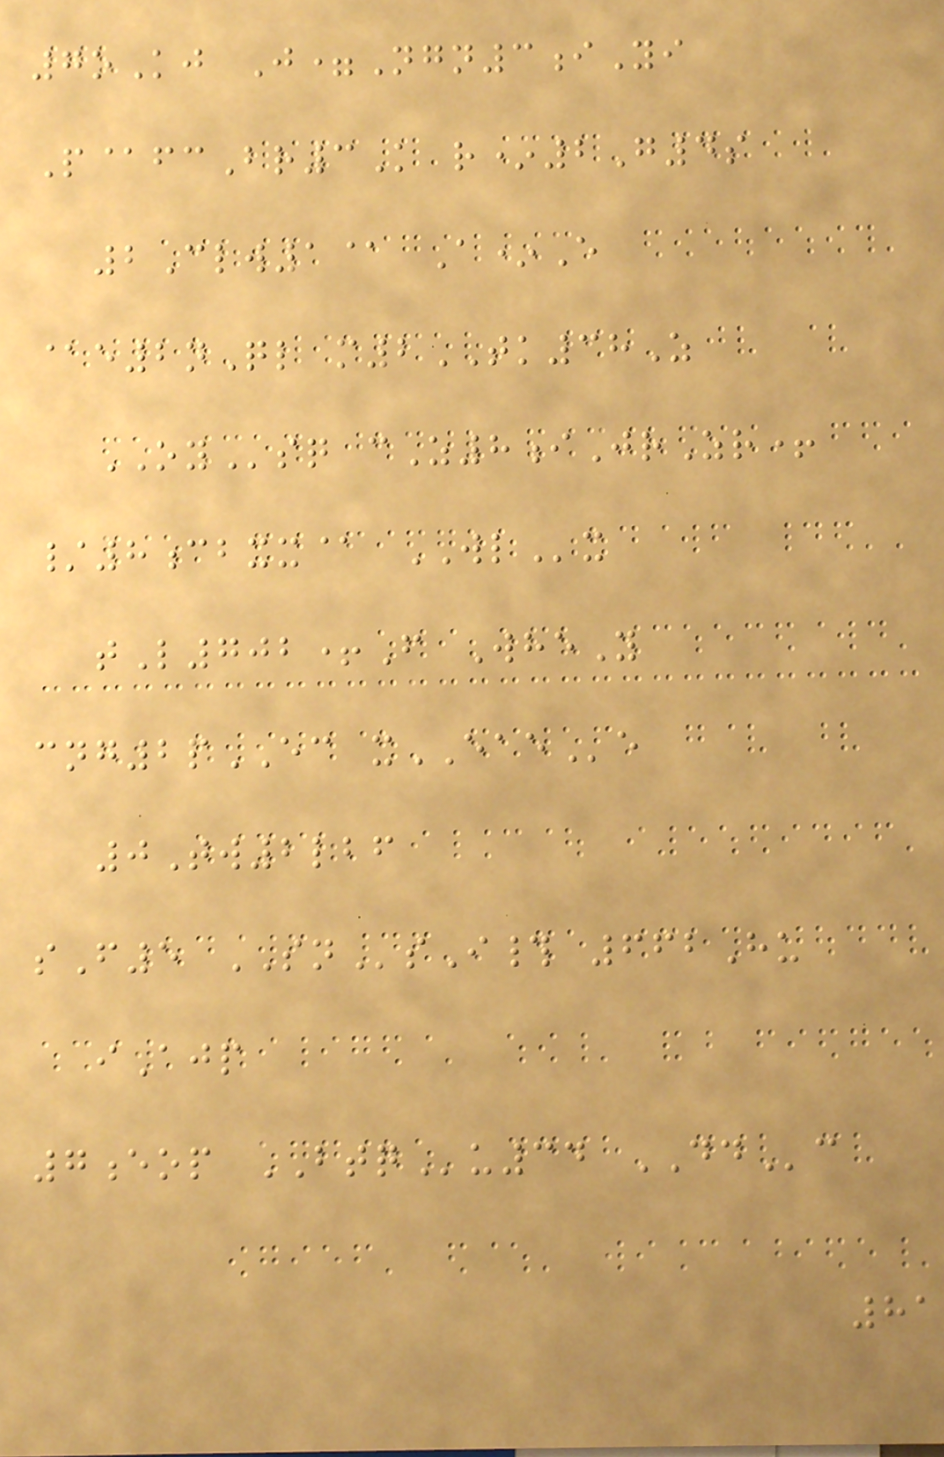7oKj J=Ngn3iYi
P@fcBr3K r*2G4s
2Clw1@ A*E
@e2nQl m2TK38Z
OYsq cZ8iJrZr+
/8cbxx@ WLx
tL702+F WheY
cng2pEC xEAEe
0Tw2lbf
sF5 SNsI# 662Hu
iAjp
7eop BTQu34 DDc
81
